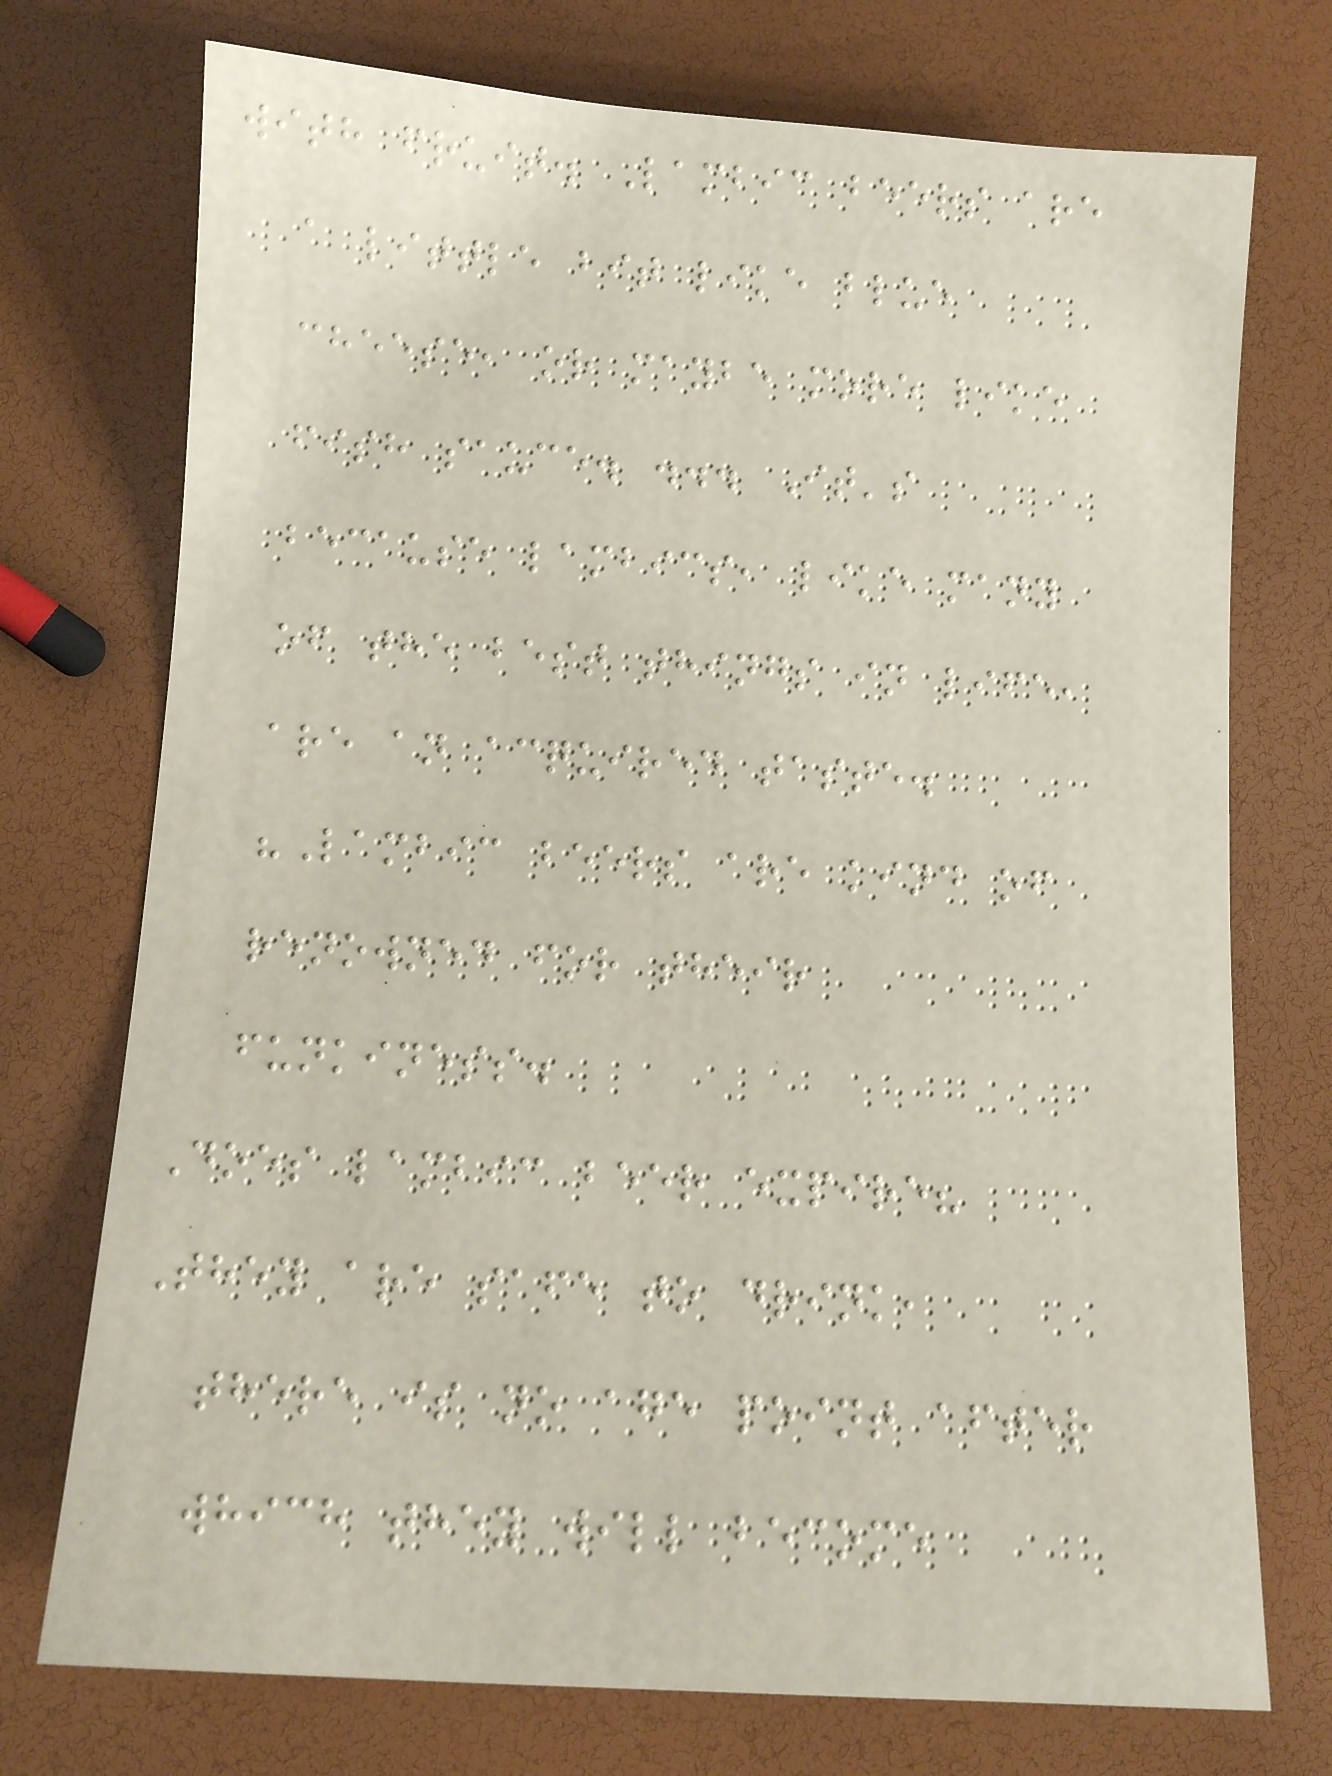with fruit. Lambic beers are
a little bit like blue
cheese, or maybe more like
fish sauce. ... It's
because lambics, like many
of the best things in life,
are an acquired taste.
"Lambic beers are kind of
renowned for their
funkiness.
Does lambic beer expire?
They are safe to drink,
there is no age point after
which they will become
